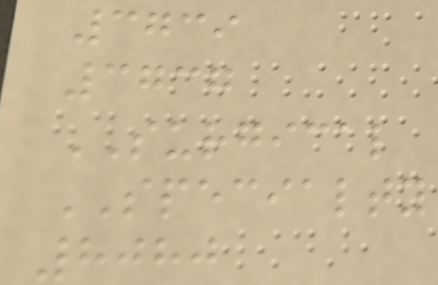3739
3737
SURGICAL
SPECIALTY
8080
